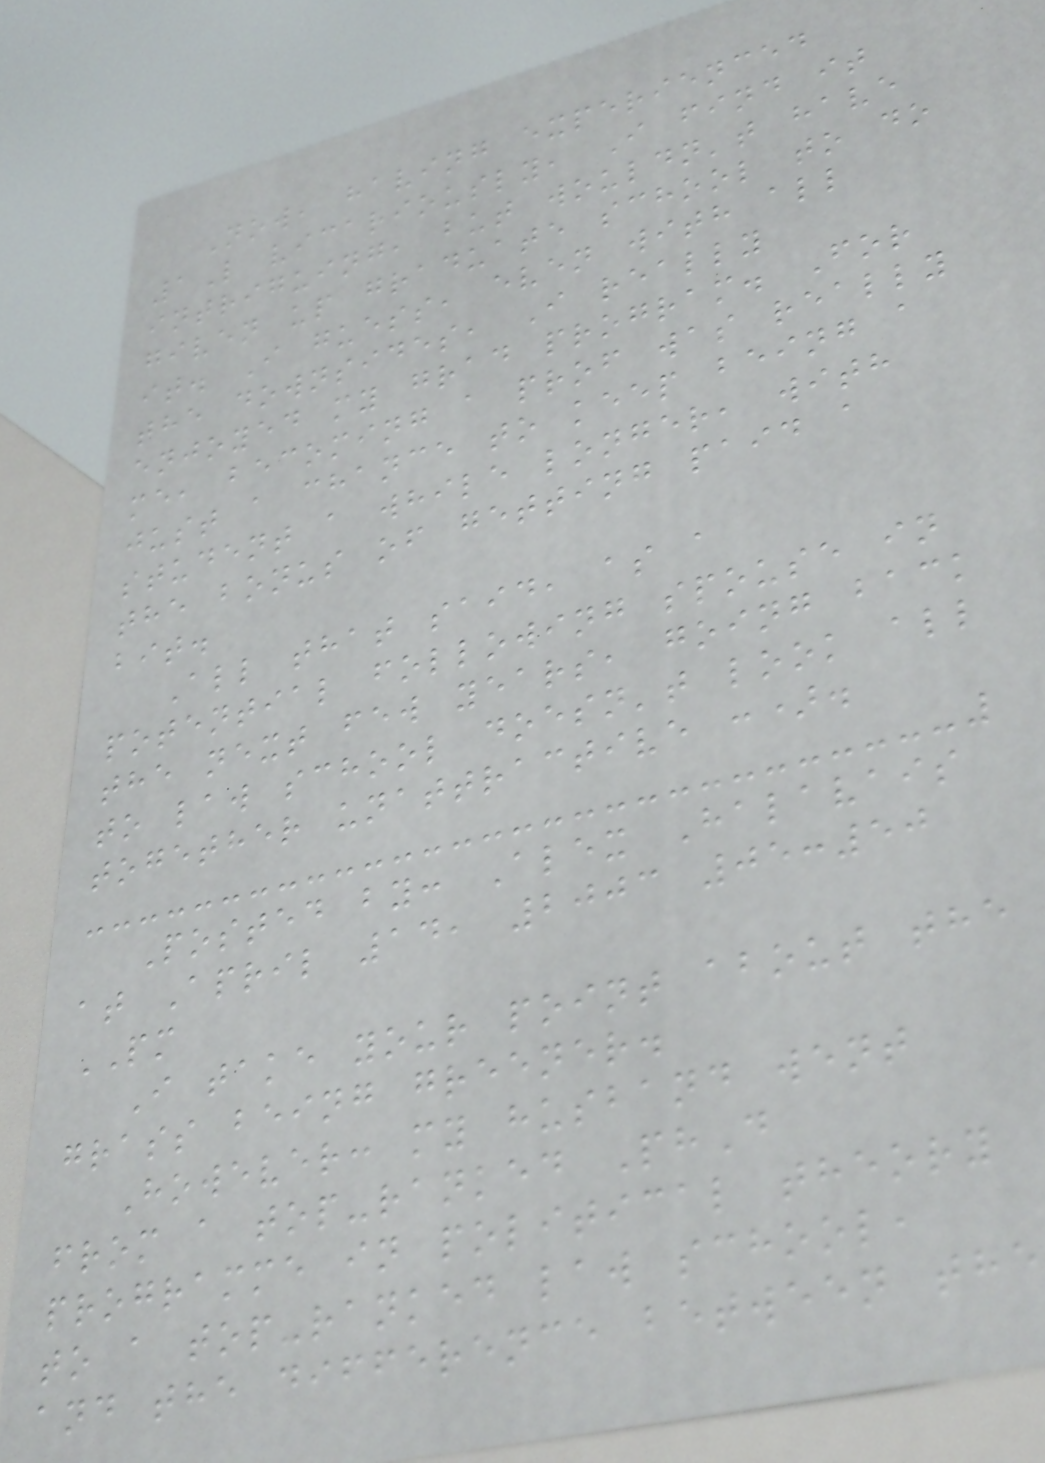Now, having experienced
1L vicariously, I find it
intriguing, but wouldn't have
given up graduate school to do
it. I guess, even with all
the downsides, I really
enjoyed my grad program. For
me, becoming a prof was really
just a chance to keep being a
student a while longer, with
the bonus of getting paid a
bit.
All that said, as a
potential following spouse in
the next few years, going back
to law school doesn't look all
together unattractive :).
Posted by: Alex Halavais
at April 14, 2003 05:50
PM
I take your point about the
grass being greener.
However: my husband went
from a top-ranked PhD
programme in political theory
to a top-ranked law school,
and the difference between the
